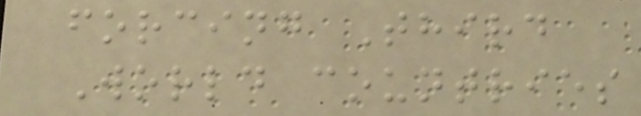forcing Third
World countries
